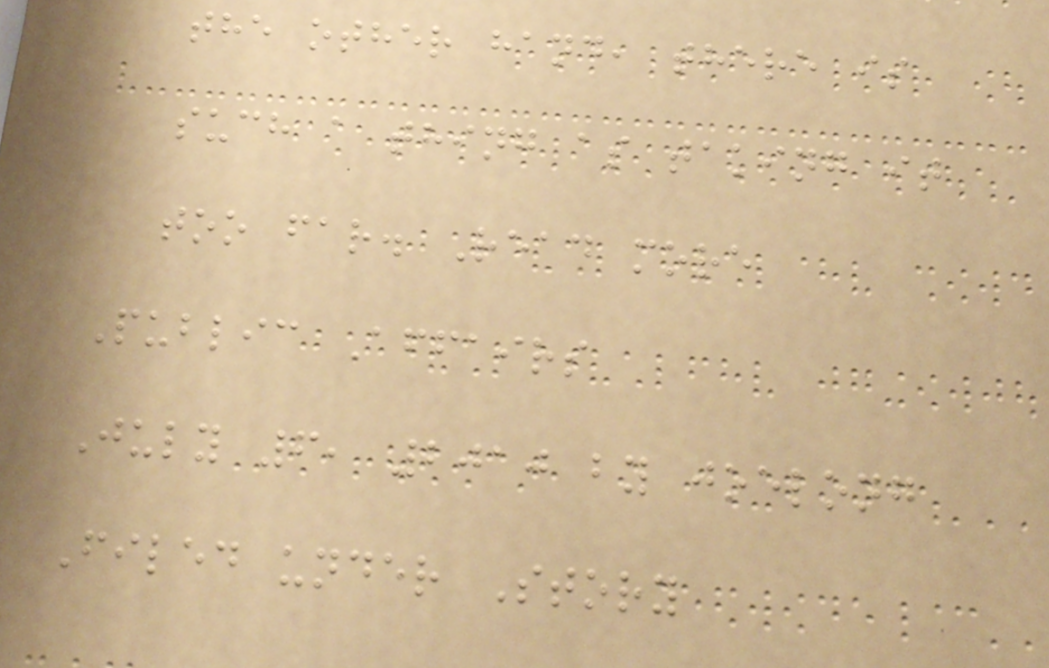the other hand, there is
such a thing as taking it
too far. Read more
Public Affairs
July 6, 2010 by joelong
Filed under Story
